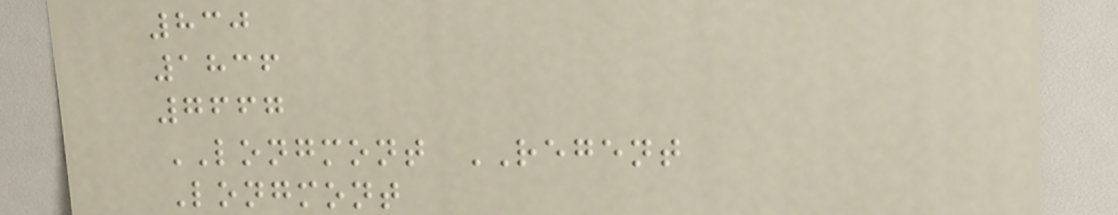830
1836
7667
LONGMONT REGENT
Longmont
